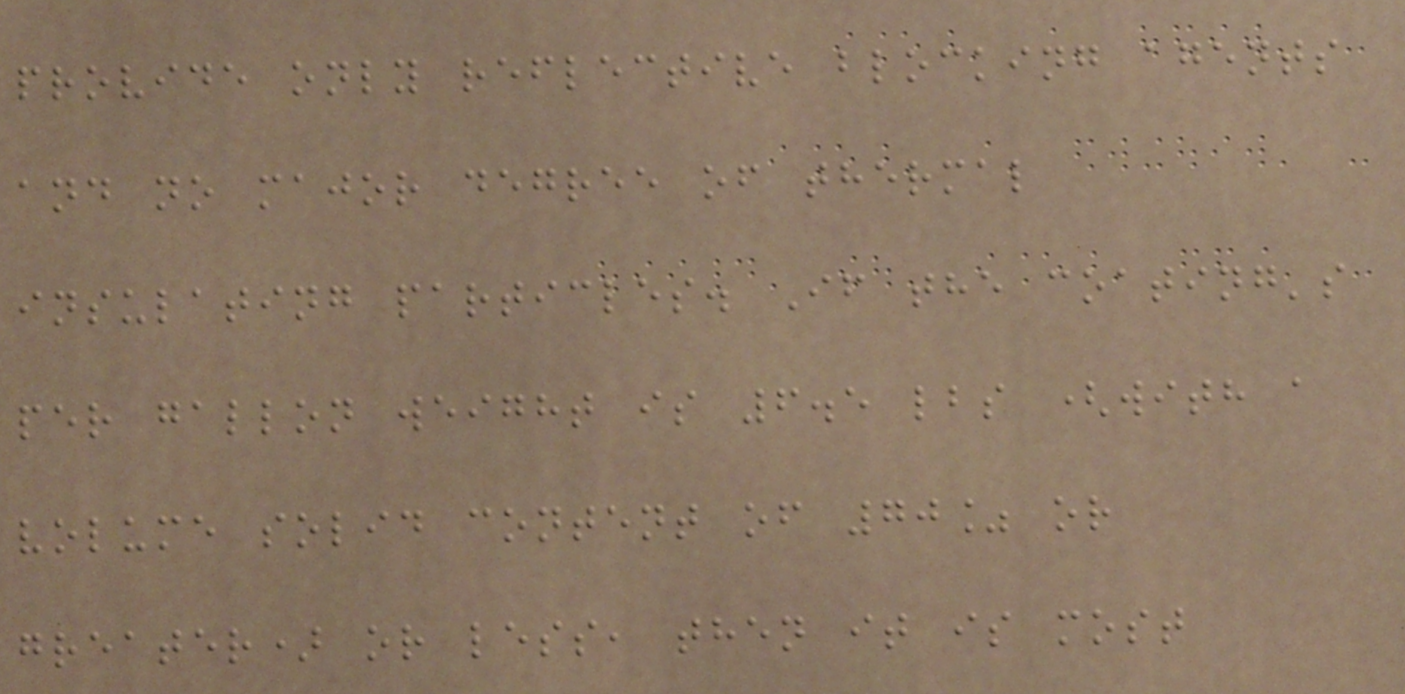provide only reflective blocking agents
and no major degree of thermal
insulating particles. If the coating's
per gallon weight is 6.5 lbs (with a
volume solid content of 70% or
greater) or less, then it is most
